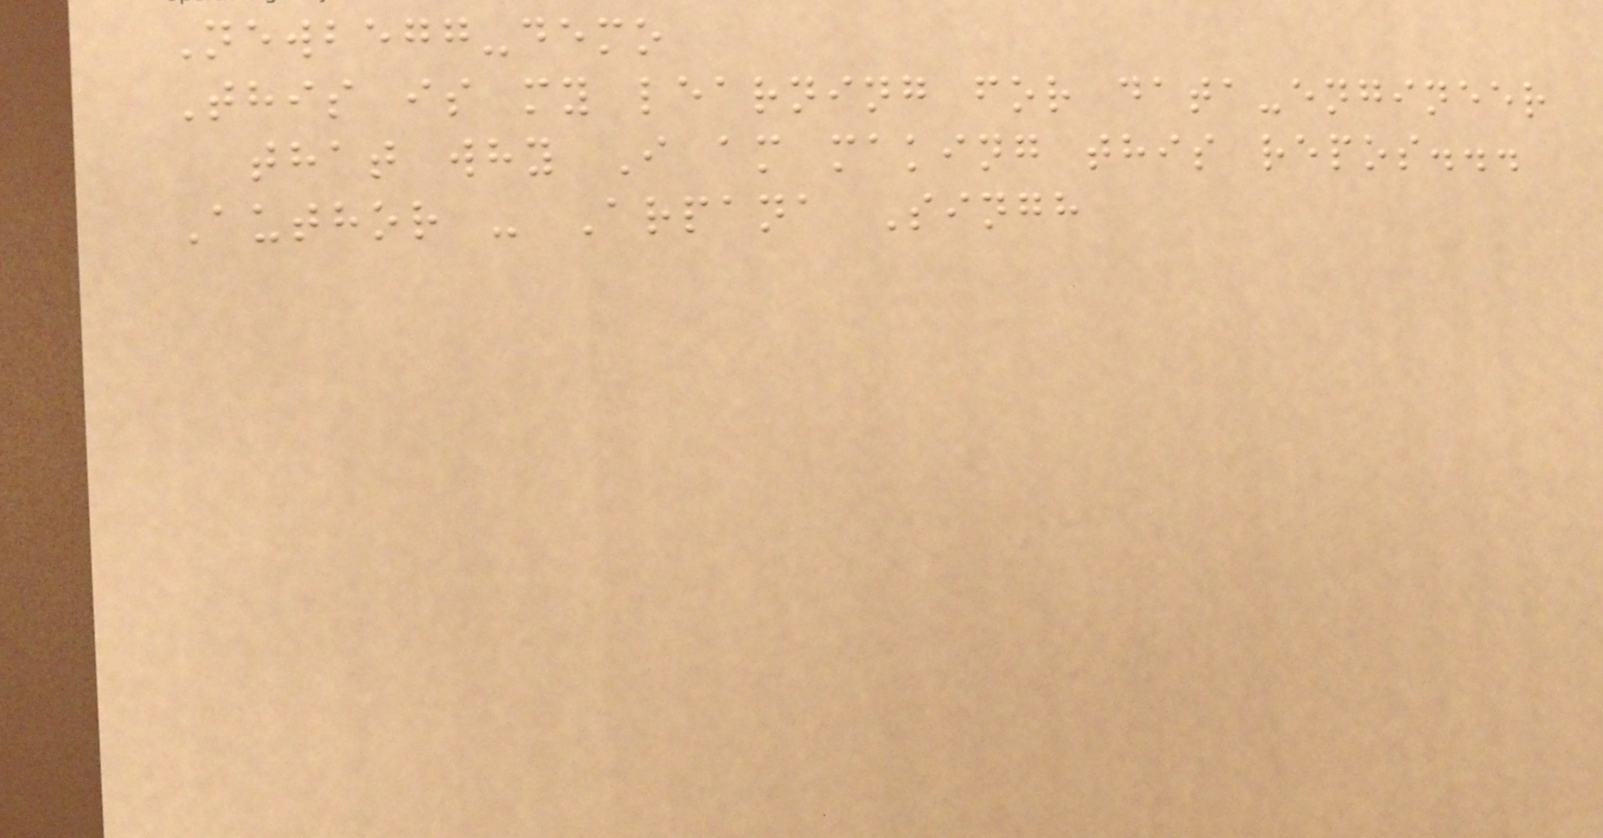Newbegg-demo
This is my learning for data-engineer
that why I am making this repos...
Author - Arpana Singh
